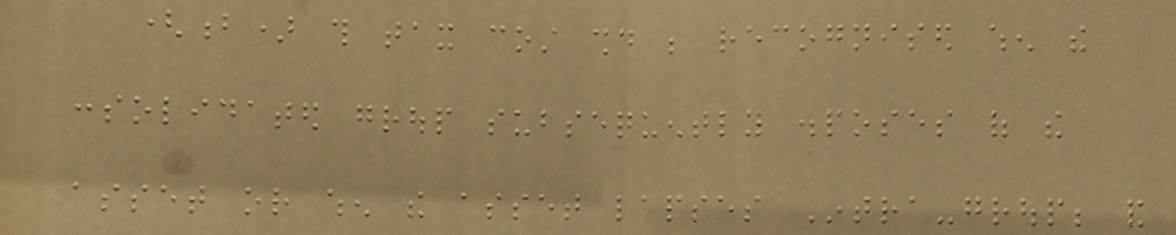(b) this tax cost should be recognised when the
consolidated group subsequently disposes of the
asset or when the asset lapses Intra-group; and
